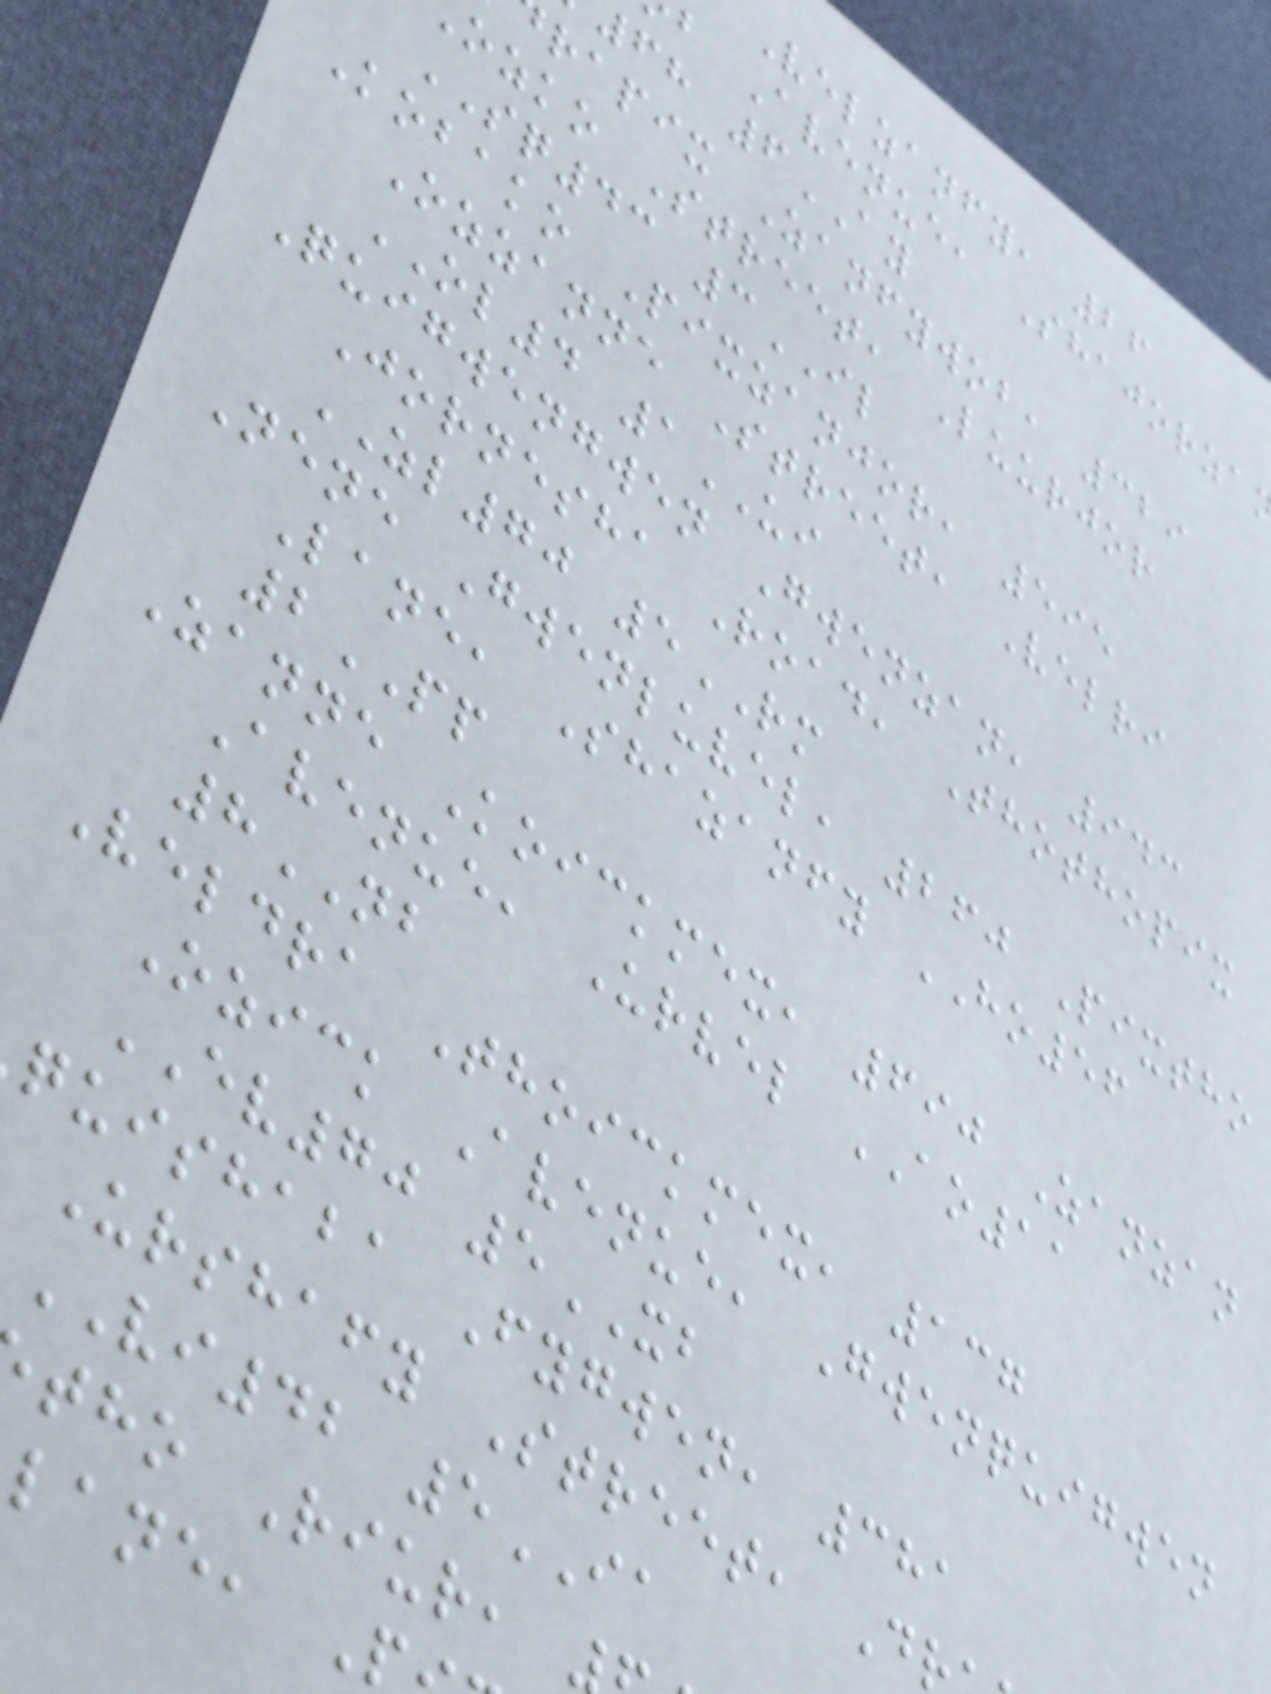Velzanfy, 26
b Avenue, Shajorza
68 6AY
rapix Zanfywob, 329
ozko Street, Luurjor
SQ43 3IL
Kobako Pixzanjor, 595
Ozzanne Street, Velri
OL4 1UI
Quigwengwen Gwenzan, 943
Jornesha Road, Thothopix
ZL70 5RM
Nene Gwenluvel, 260 Pixtho
Lane, Shazanfy HO56
2PP
Zanne Koickmex, 690 Zanzan
Avenue, Urvel AO11
8NB
Veldra Thoickmex, 137
Ozick Avenue, Gwenquigwen
EV70 5XB
quishaba Fygwen, 381
Urshafy Street, D
VI42 5IA
tho Riur,
